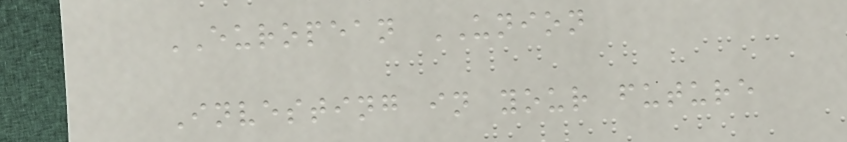EUROPEAN UNION
Investing in your future
